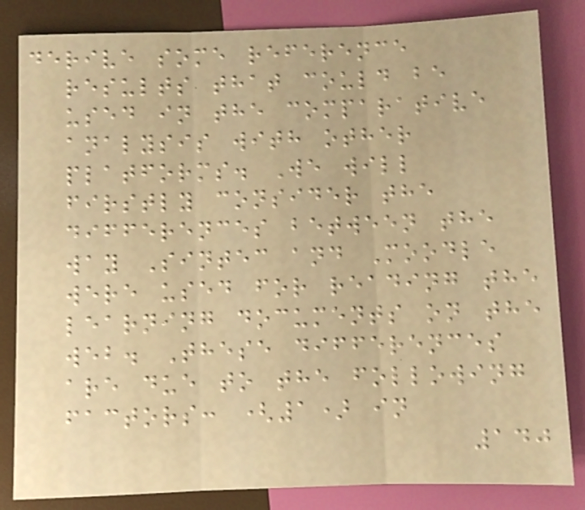derive some reference
results that could be
used in the comparative
analysis with other
platforms. We will
firstly consider the
differences between the
way Sintec and Moodle
were used for reading the
learning documents on the
web. These differences
are due to the following
factors: (1) in
140
